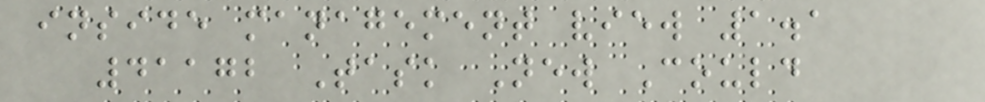inside management view 1.1
41172 Task New Could
